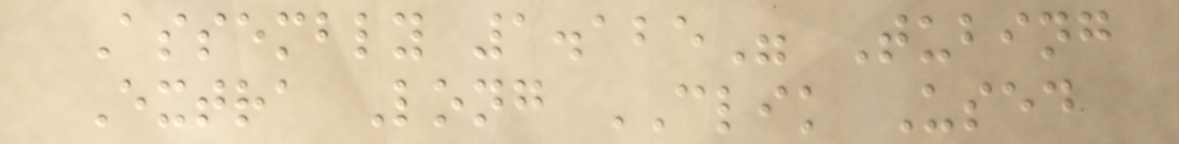Assembly 1.125" Tubing
Extra Long CLIK Used
